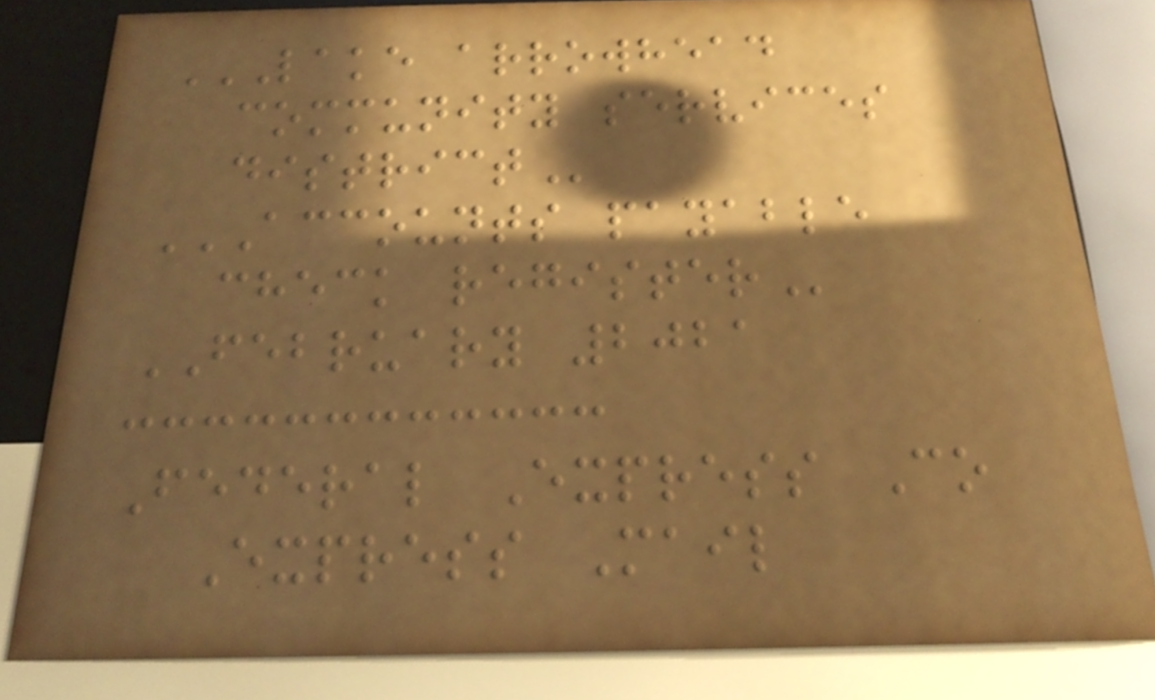LAKE ARROWHEAD
COMMUNITY SERVICES
DISTRICT
ACCOUNTS PAYABLE
CHECK REGISTER
FEBRUARY 2021
Federal Express Co
Express Mail
